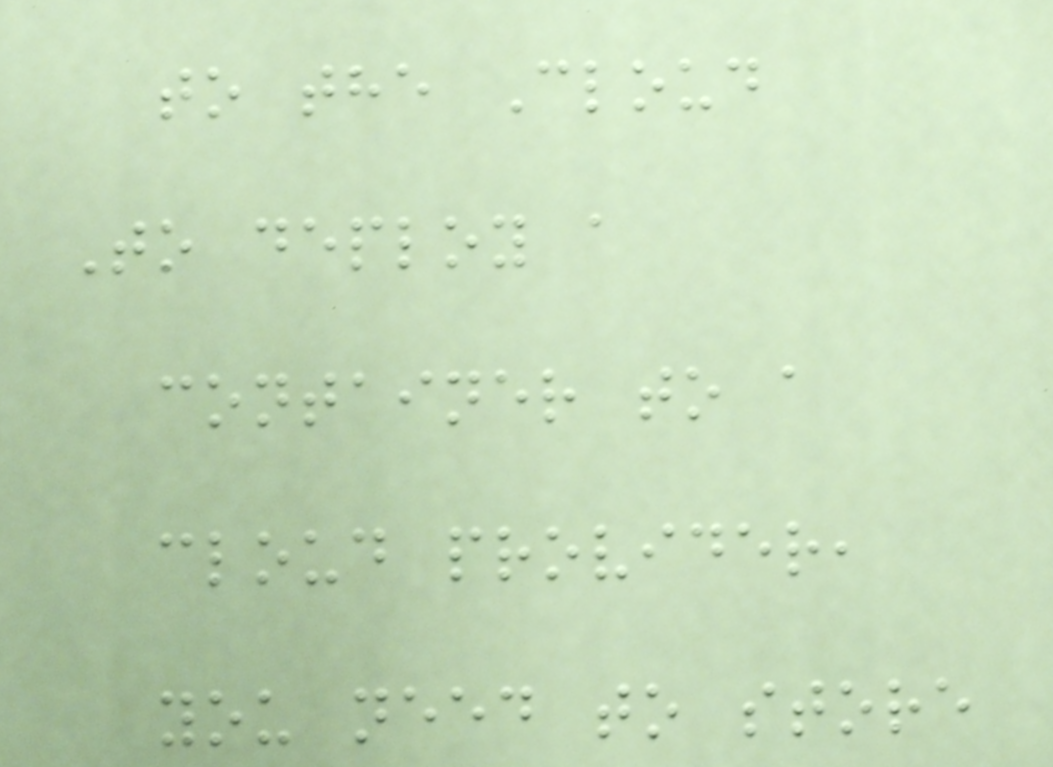to the Cloud
To deploy a
container to a
cloud provider,
you need to store
